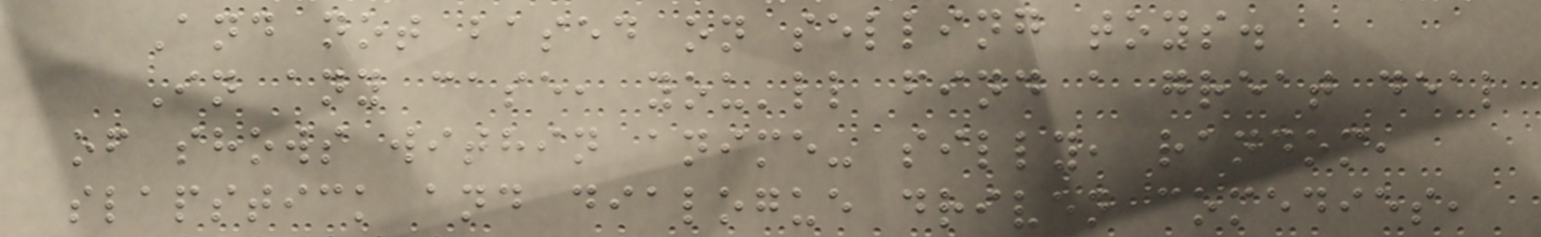And not based on selling toys.
In any case, you'll find a great deal
of shows within anime- silly, random,
slapstick and dialogue driven comedies,
